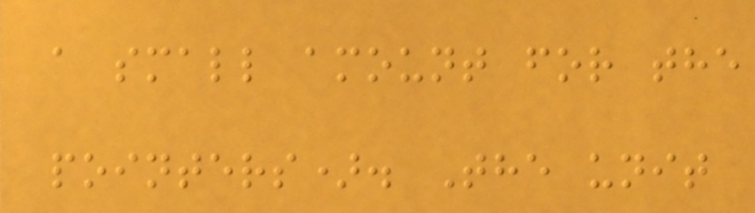a small amount for the
pointers). The unit
